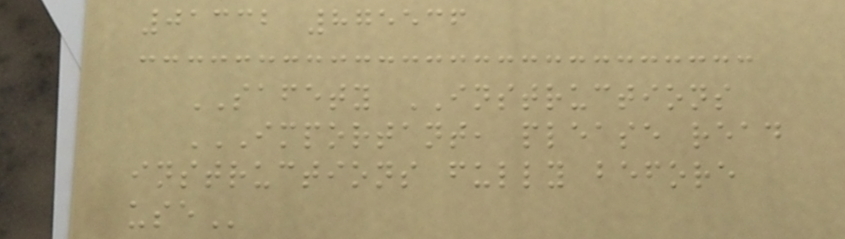01332 875536
SAFETY INSTRUCTIONS
IMPORTANT, PLEASE READ
INSTRUCTIONS FULLY BEFORE
USE
